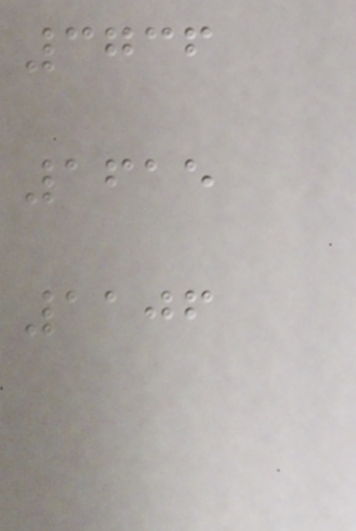3736
1615
1106
